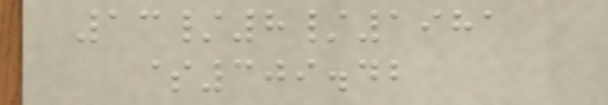13/8/1981
$309.42
